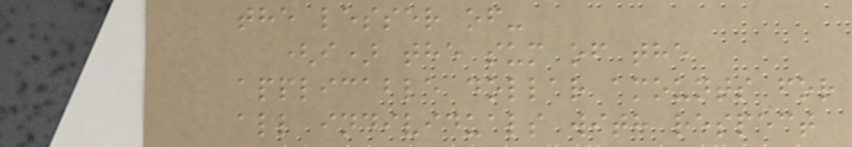the lesser of-
(i) the sum of the
applicable dollar amounts for
all individuals with respect
